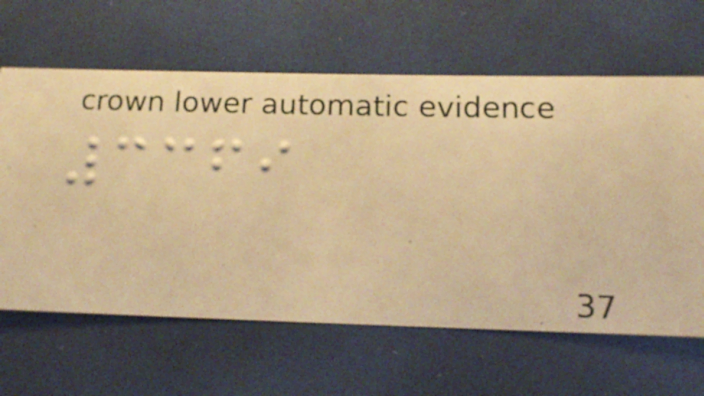3369
